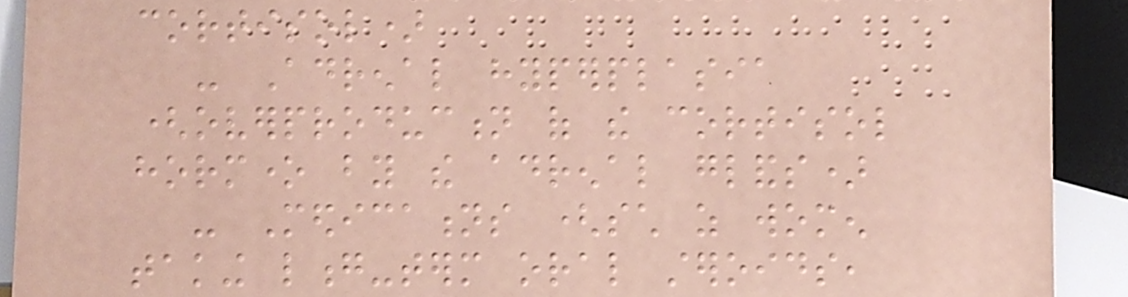cortisol)
- Adrenal hyperplasia
(overproduction of the cortisol
hormone by the adrenal glands)
- Medications (such as women
taking long-term oral steroids,
